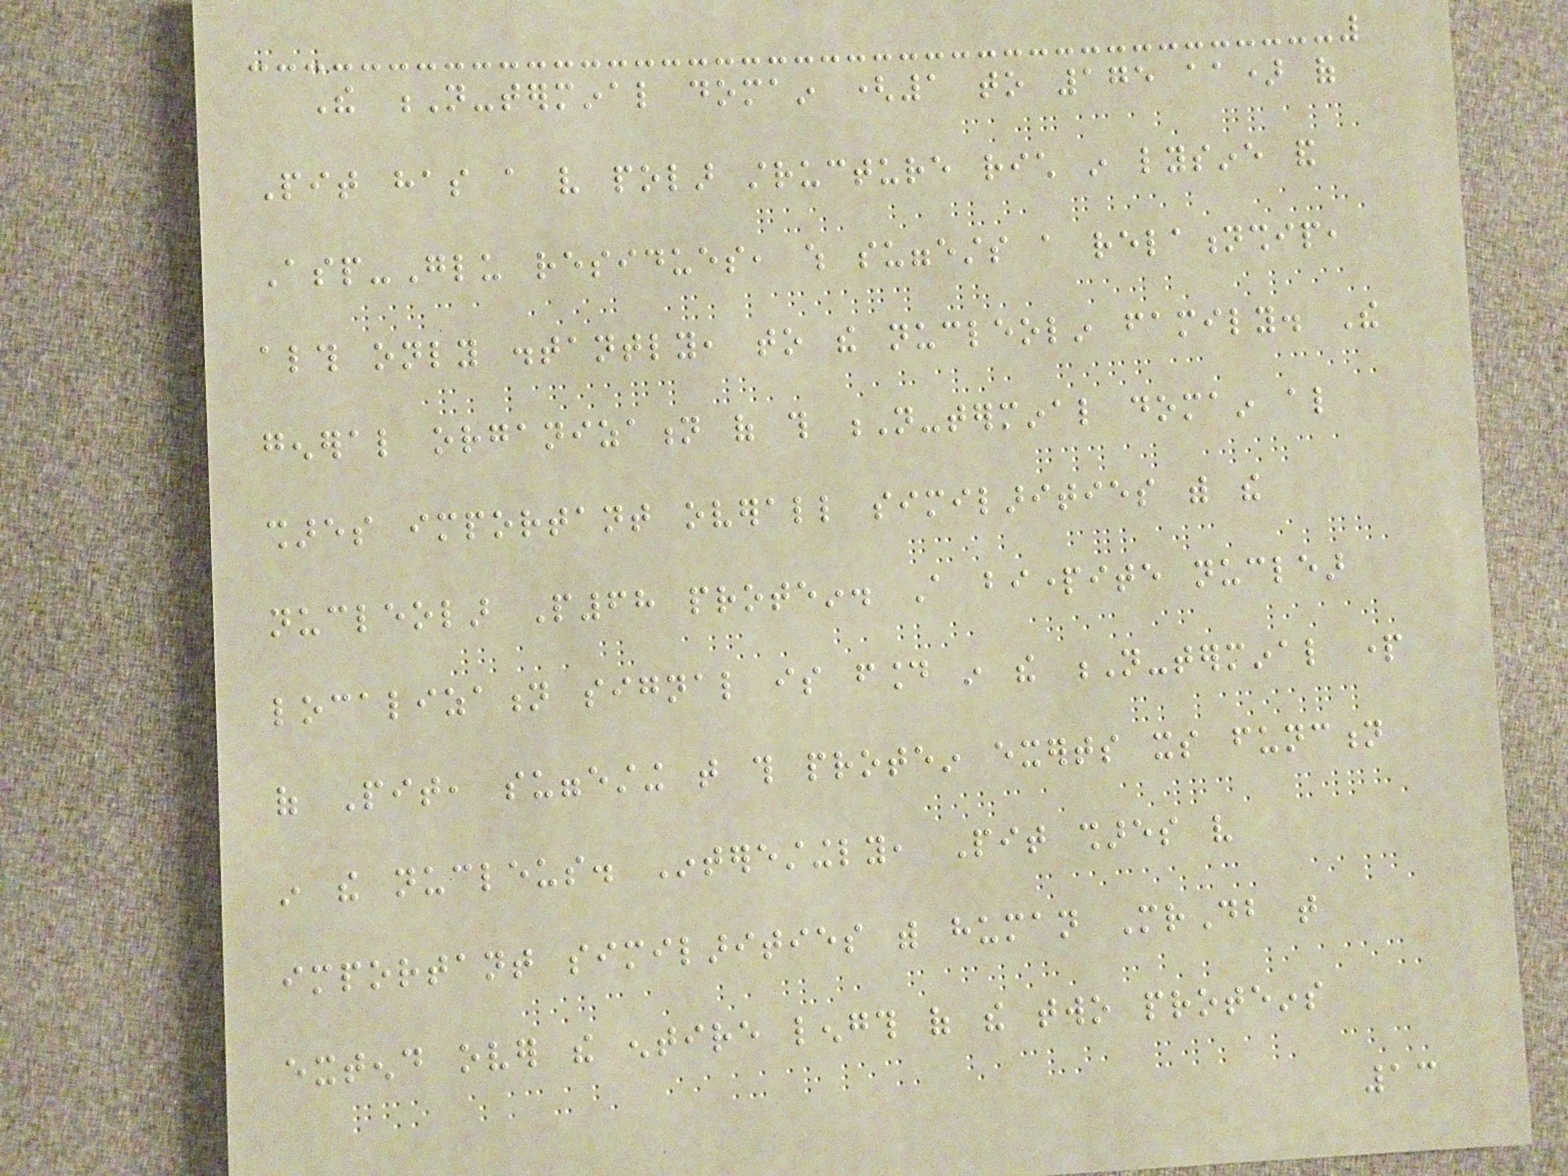The N-terminal domain (1 to 175 aa) of
Pit has a very polar structure rich in lysine and
Asp-Glu residues, which suggests a relationship,
although only distantly, to the nucleolin family. The
general organization of this N-terminal domain also
shares important overall similarities with the
nucleolar P68 protein. A bipartite nuclear
localization signal is found in the N-terminal part
of Pit, suggesting that this protein exerts its function
in the nucleus. Interestingly, Pit shares very
important similarities with human MrDb that
extend over the entire length of the two proteins
13
